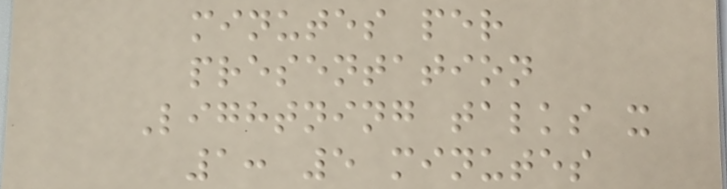minutes per
presentation
Lightning talks x
1: 5 minutes
